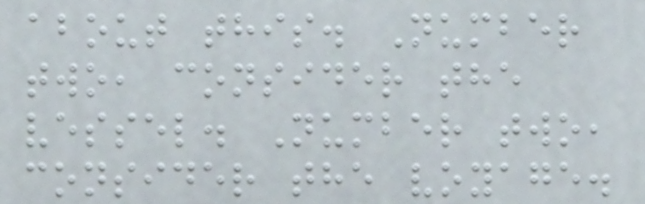about this. Number
two, consider the
vessel. Number two,
consider the voyage.
